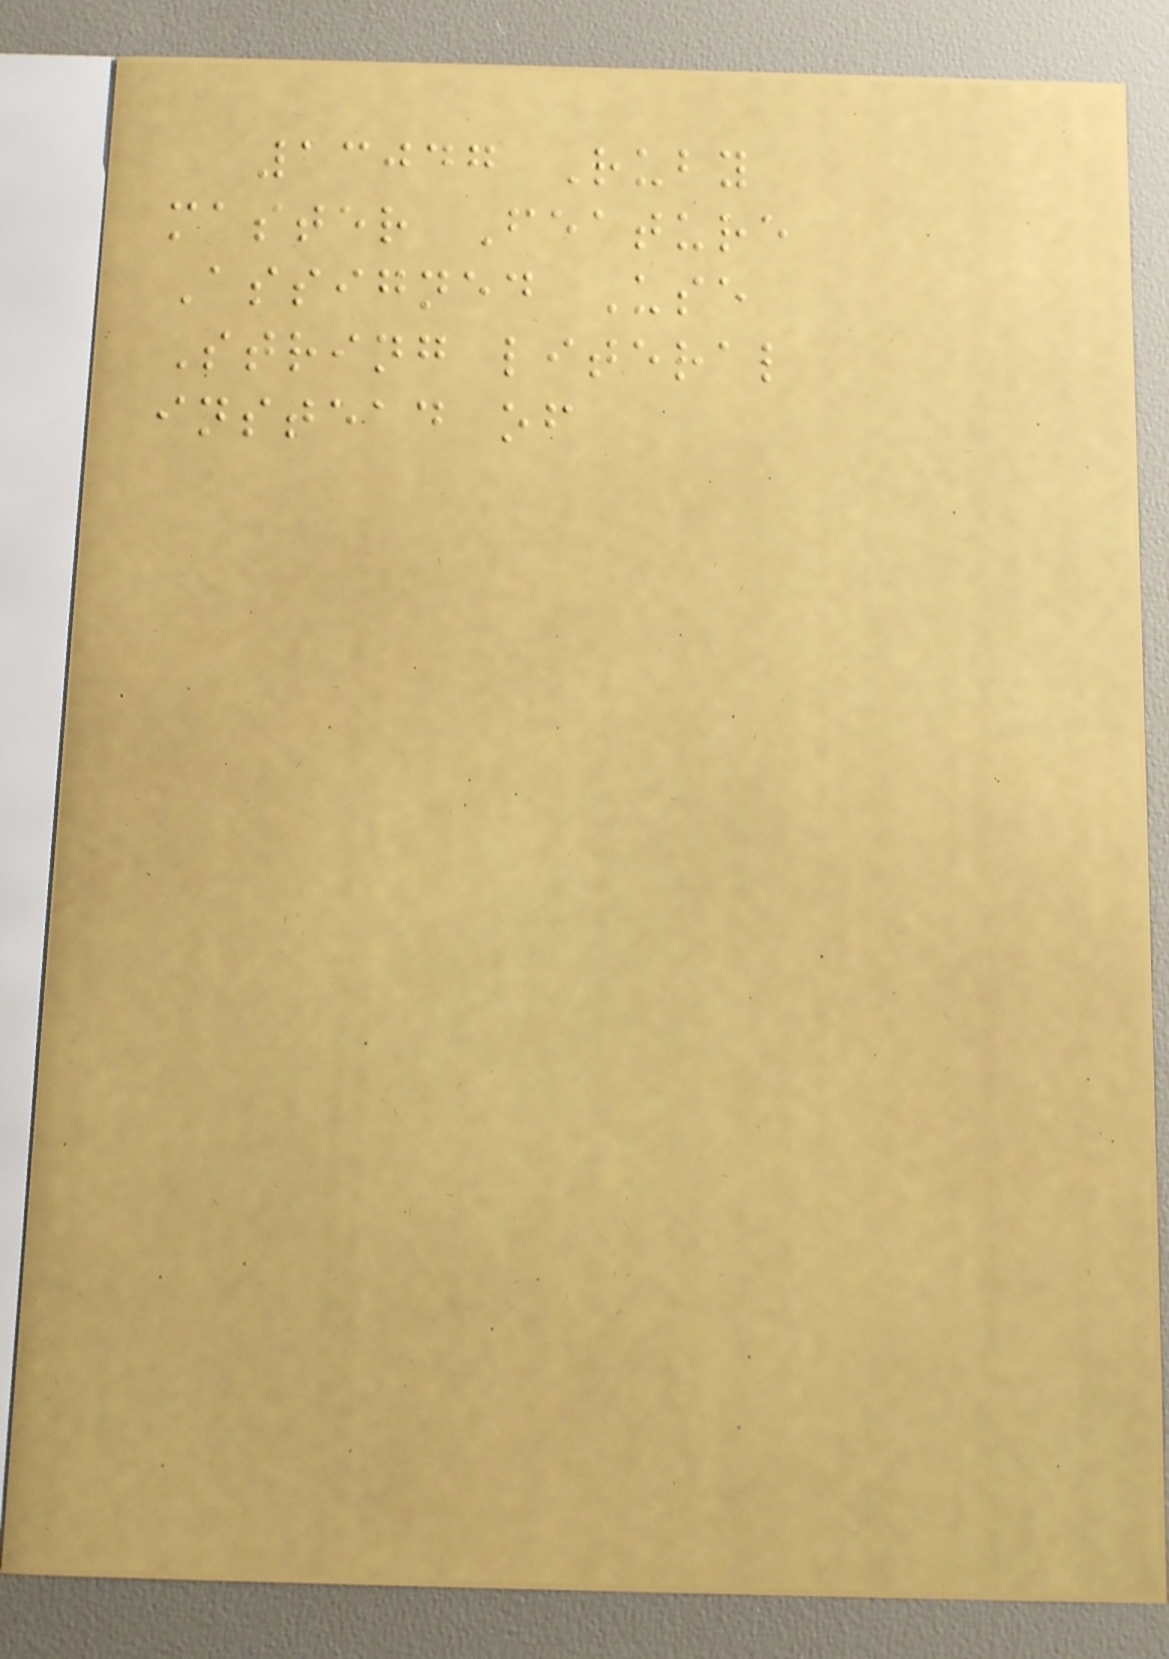13047 Ruby
master Feature
Assigned Use
String literal
instead of
